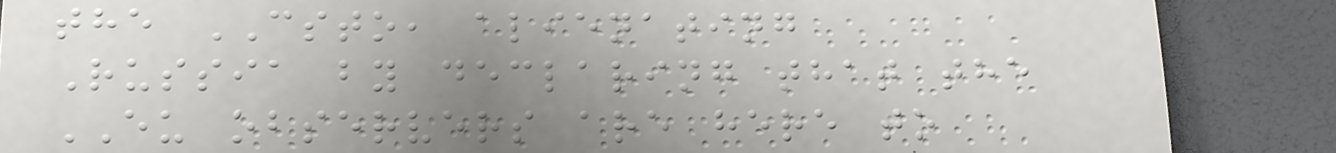the CSTO, alienating
Russia by declaring that the
EU observers are here to
